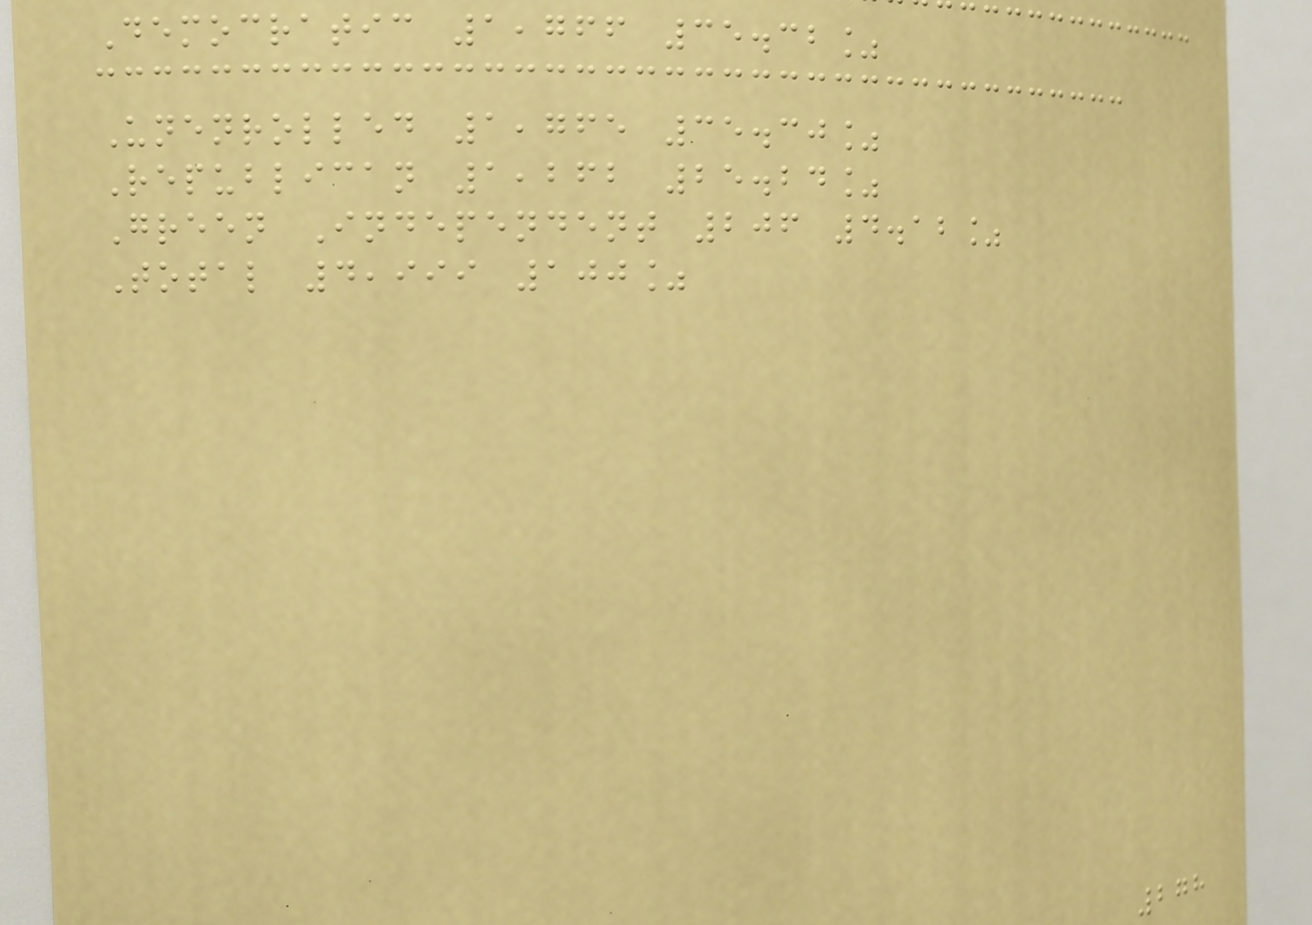Democratic 1,766 35.32%
Unenrolled 1,765 35.30%
Republican 1,262 25.24%
Green Independent 206 4.12%
Total 4,999 100%
278
